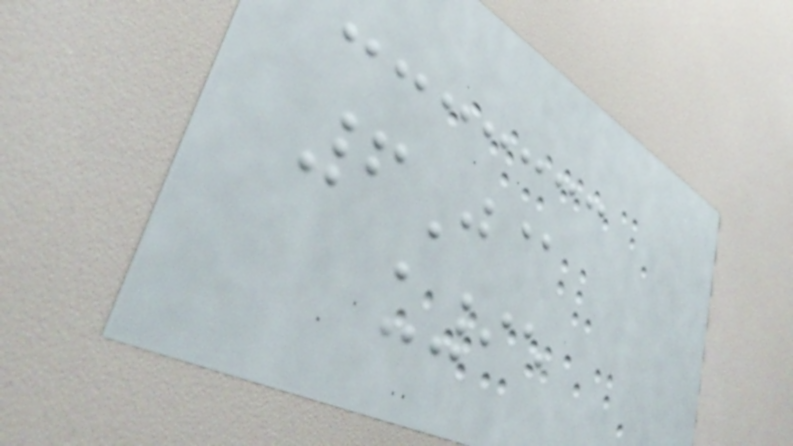6J@
u95
